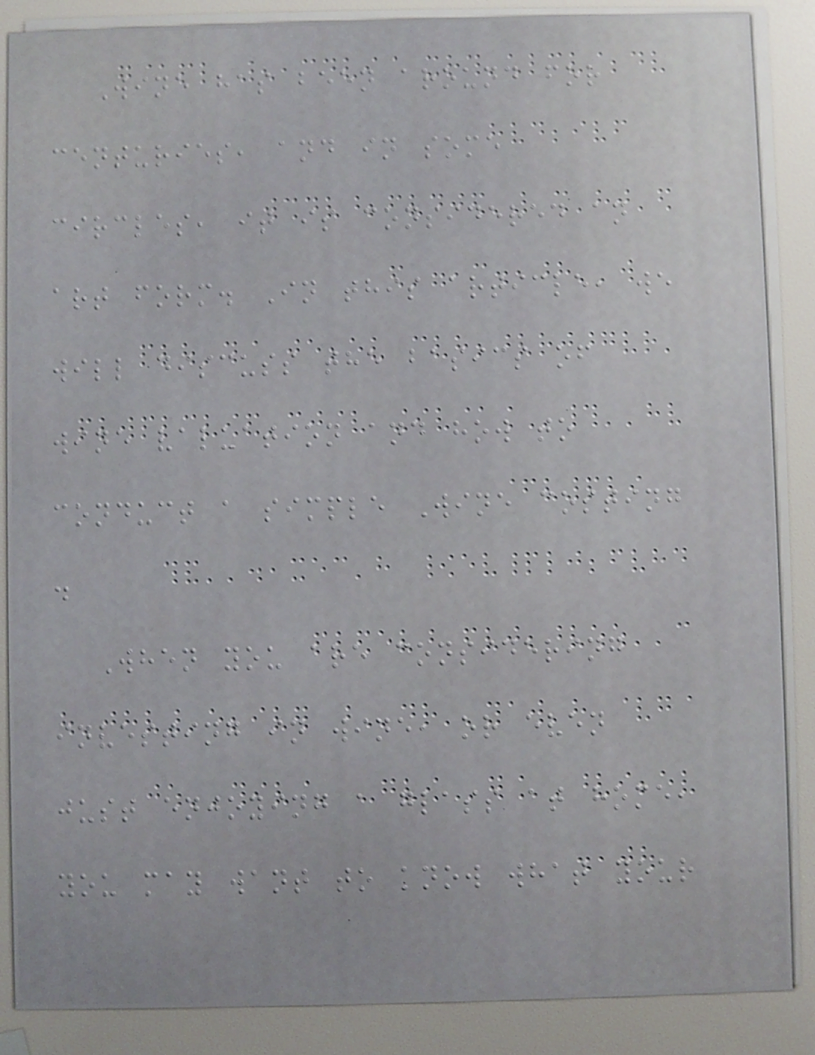Wine has been around for
centuries, and in some
circles, it is considered an
art form. In this article, we
will discuss the basics of
wine valuation and how to
conduct a simple Wine costing
.
When you are considering
investing in wine, or even
just enjoying a glass at home,
you may want to know what your
